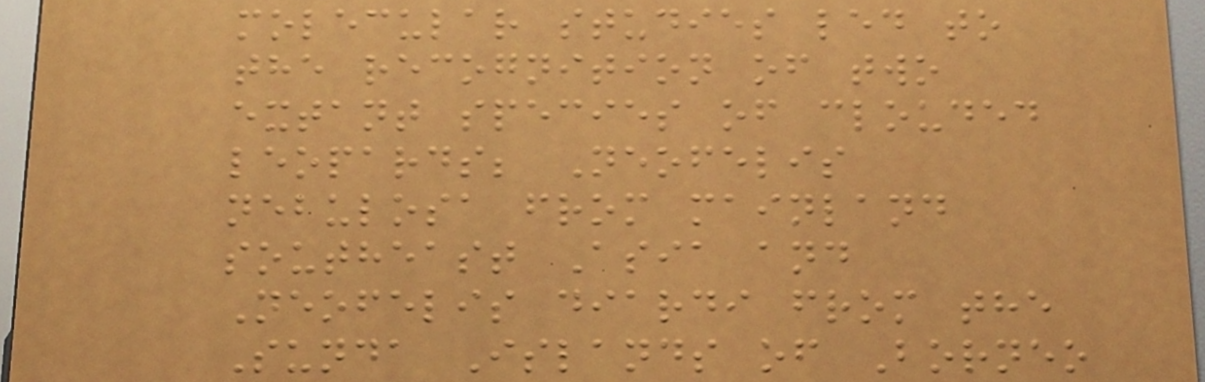molecular studies led to
the recognition of two
extant species of clouded
leopards; Neofelis
nebulosa from mainland
southeast Asia and
Neofelis diardi from the
Sunda Islands of Borneo
